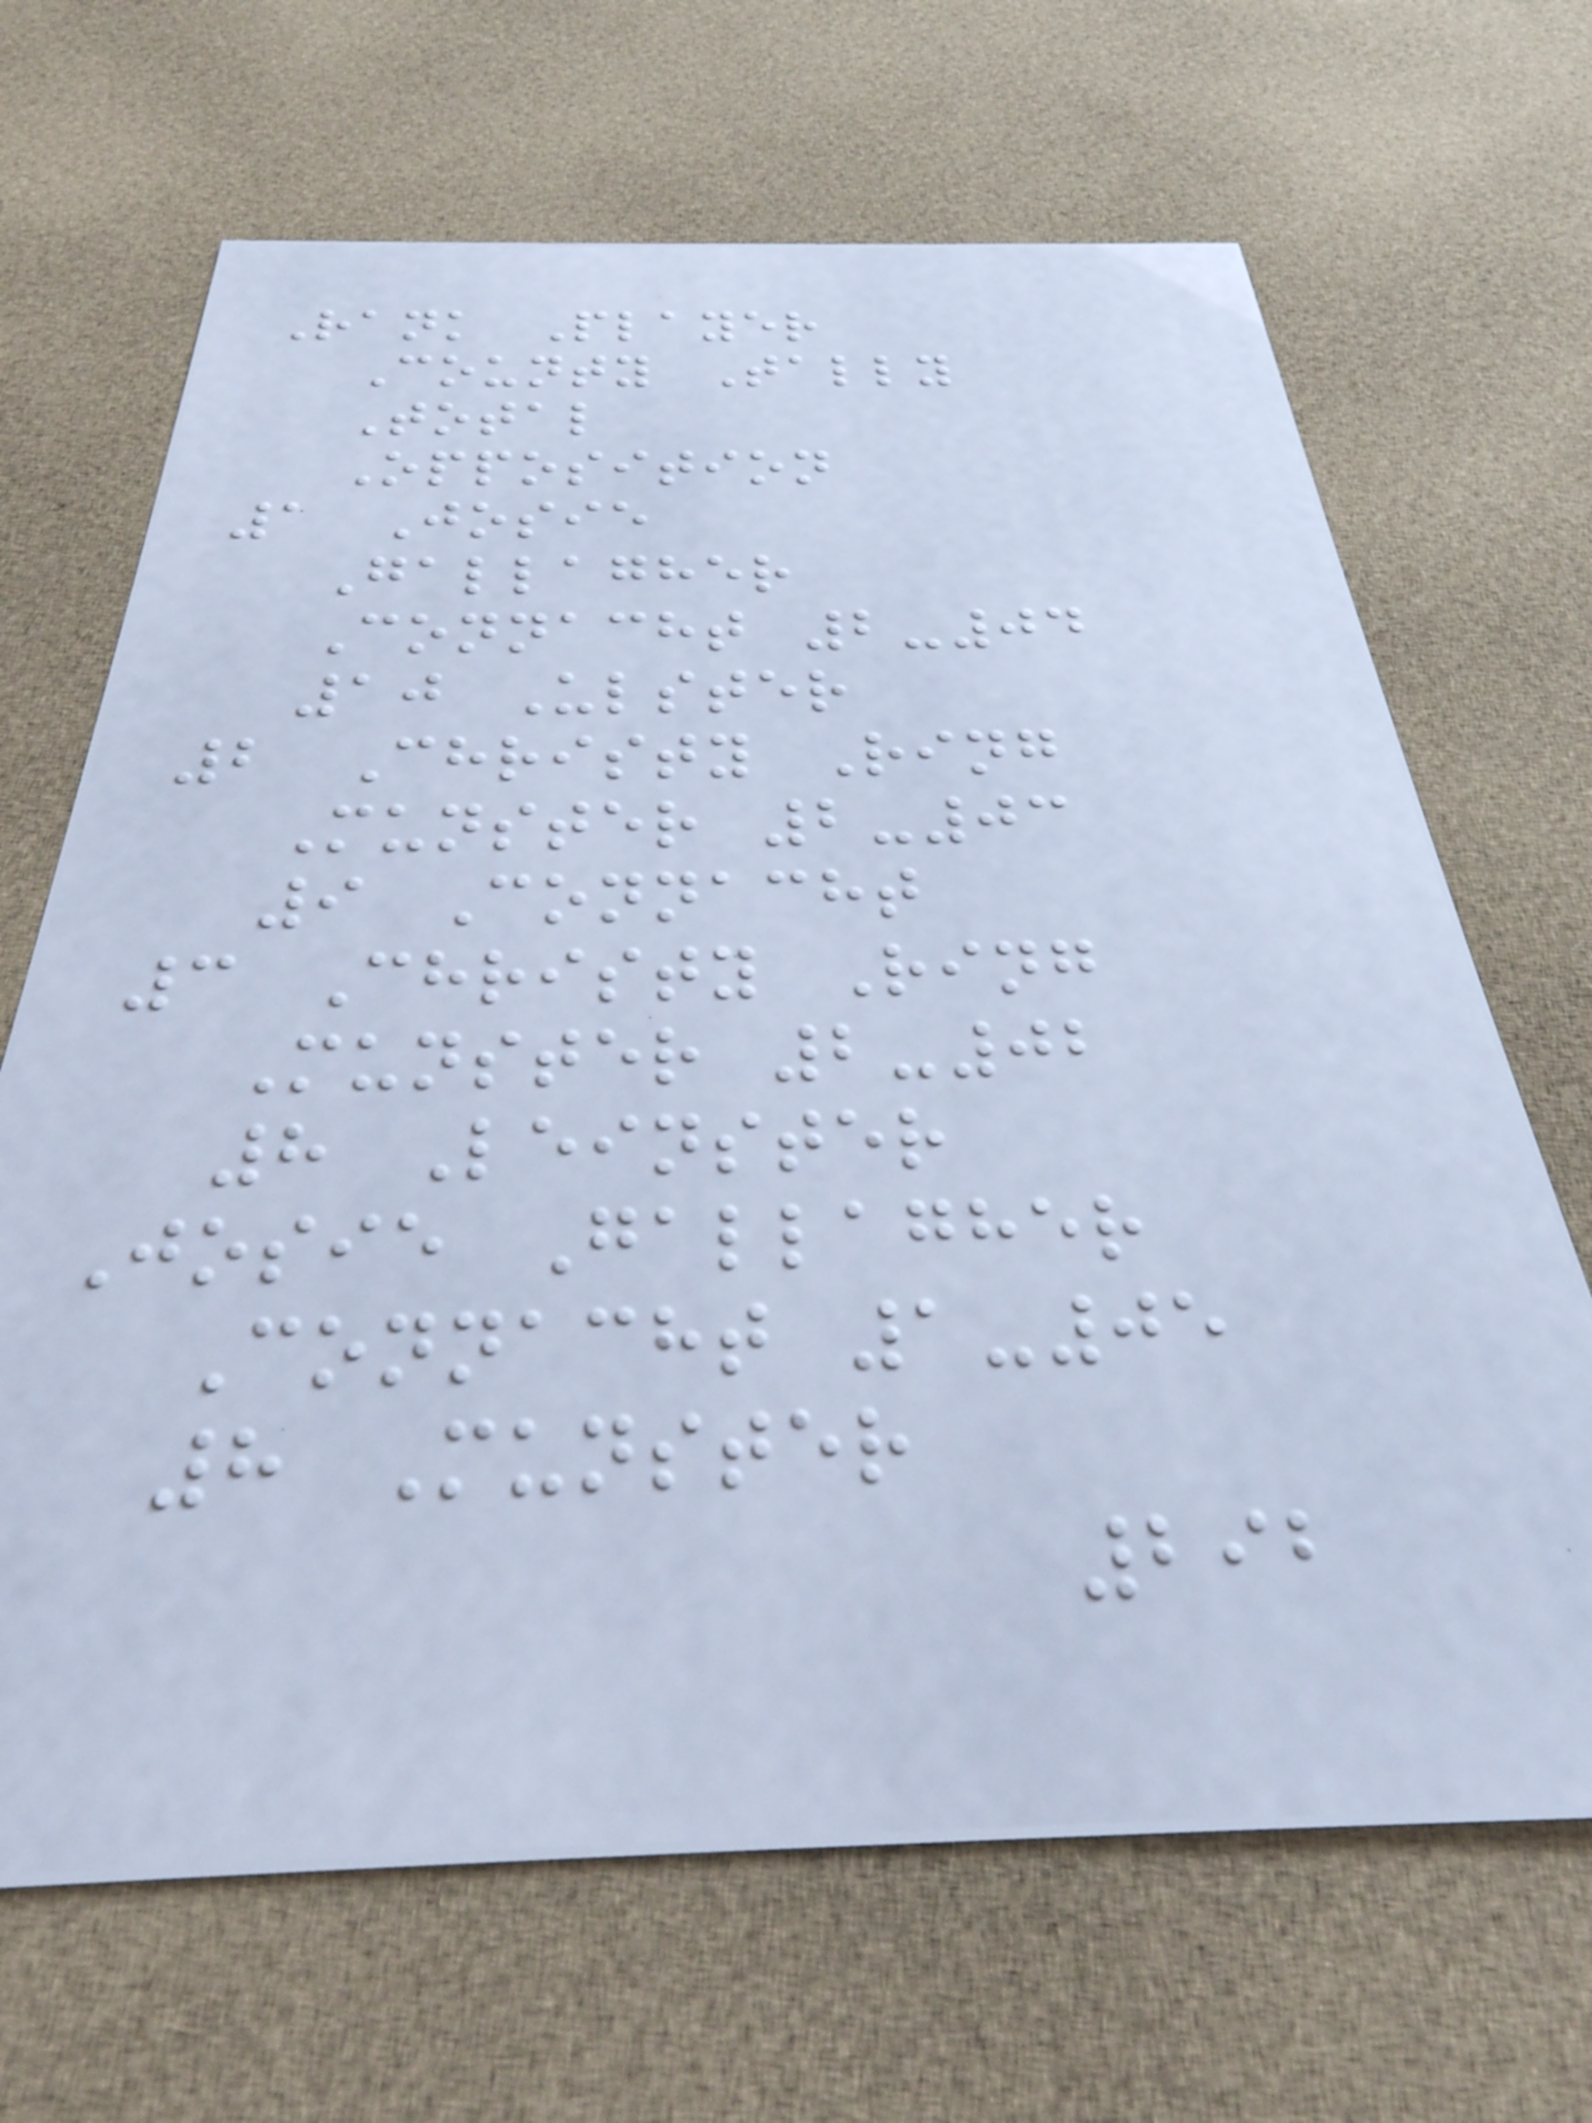Rank Player
County Tally
Total
Opposition
1 Josie
Gallagher
Connacht 2-04
10 Ulster
2 Christy Ring
Munster 2-03
9 Connacht
3 Christy Ring
Munster 2-02
8 Leinster
Josie Gallagher
Connacht 1-05
8 Munster
292
